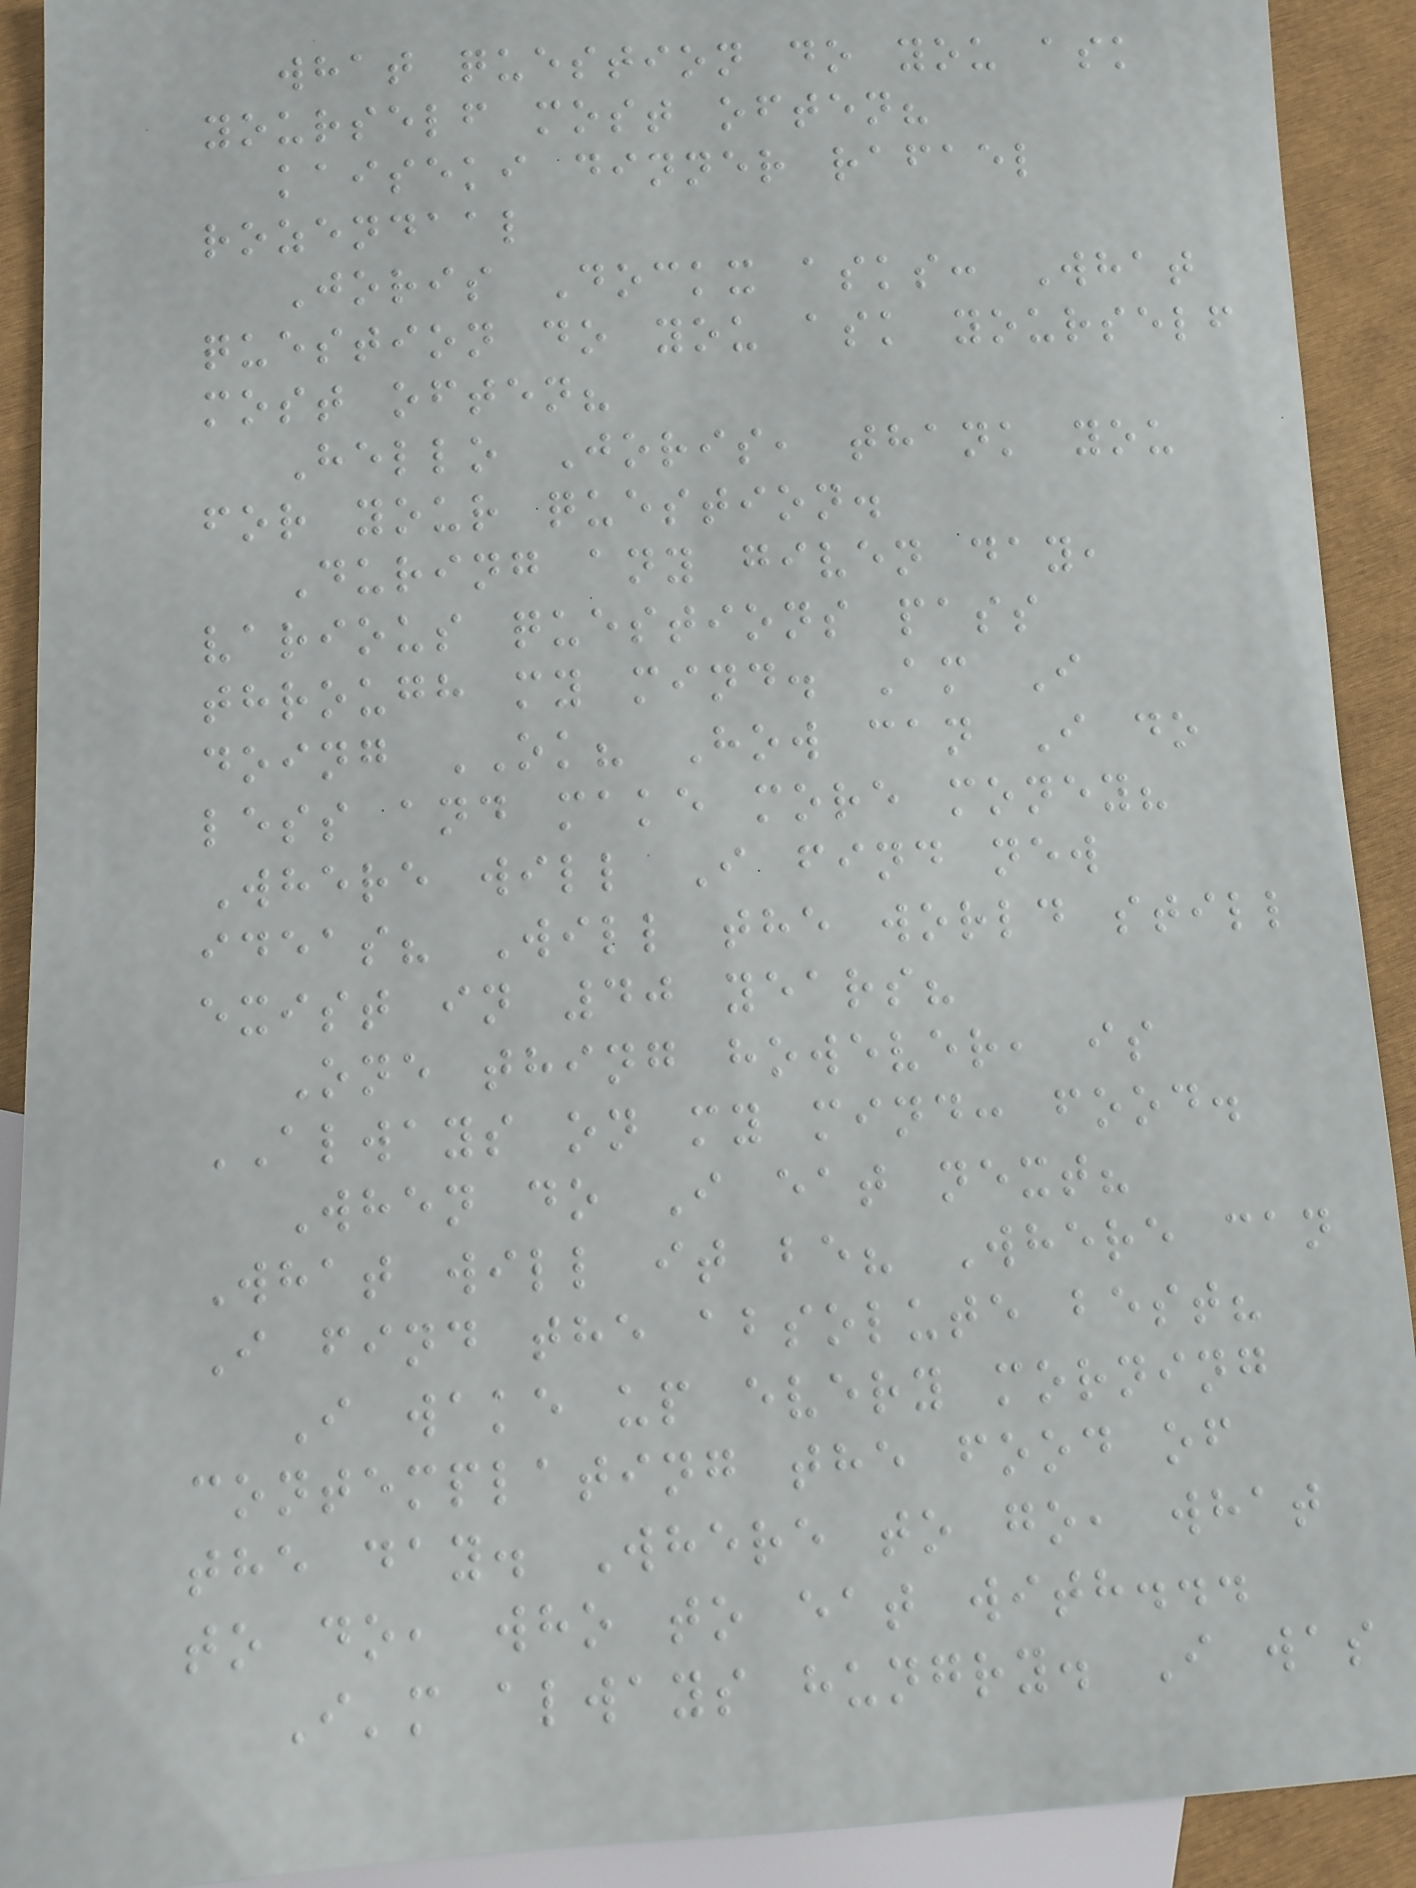what question do you ask
yourself most often?
kaiseki dinner rafael
rozendaal
Joris Dockx asks: What
question do you ask yourself
most often?
Hello Joris, thank you
for your question.
During any given day,
various questions pass
through my mind. Am I
doing OK? How can I do
less and make more money?
Where will I find new
ideas? Will the world still
exist in 40 years?
One thing however, is
ALWAYS on my mind: food.
When do I eat next?
What will it be? Where can
I find the absolute best?
I wake up every morning
contemplating the food of
the day. Where to go, what
to do, who to eat with...
I'm always hungry. I was
